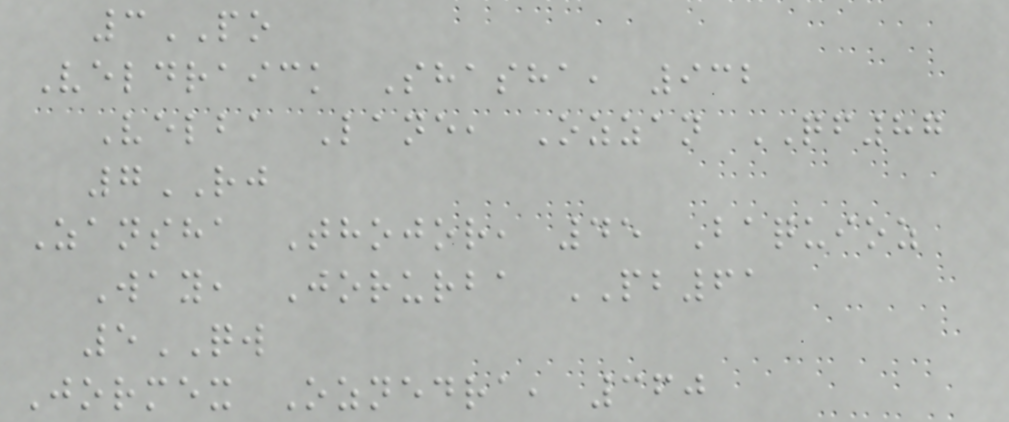3PO
Veldraick Shasha, 932
Velba Lane, Ozzan QF87
7RJ
Zansha Thojor, 45 Baquioz
Way, Jorurba PB61
5QW
Jormex Oznedra, 360
